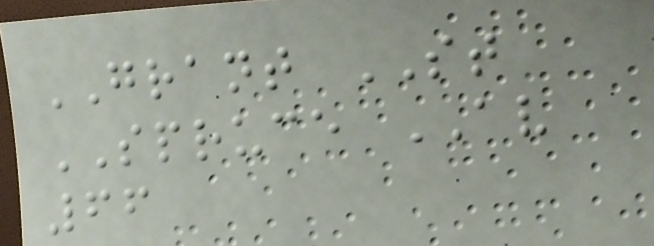GRANT ST
SPRUCE AV
66
